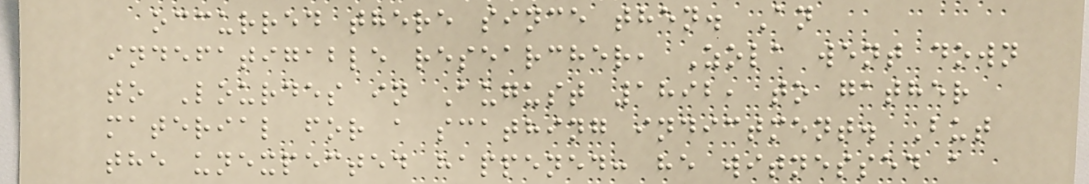occurred there since then. An
indefatigable researcher, Zola went down
to Lourdes in August 1892, to gather
material for a scathing indictment. But
the unexpected happened: he witnessed a
